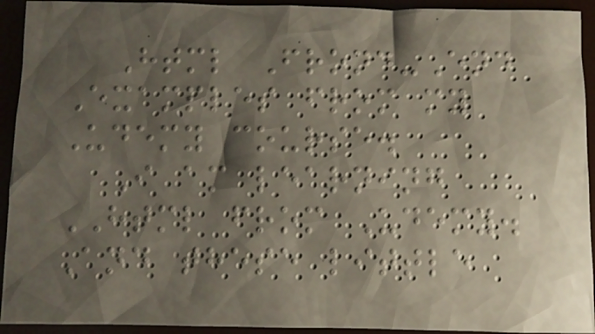Html Frond-End
Examples from my
Udemy course.
I am learning
HTML from Udemy.
And these little
